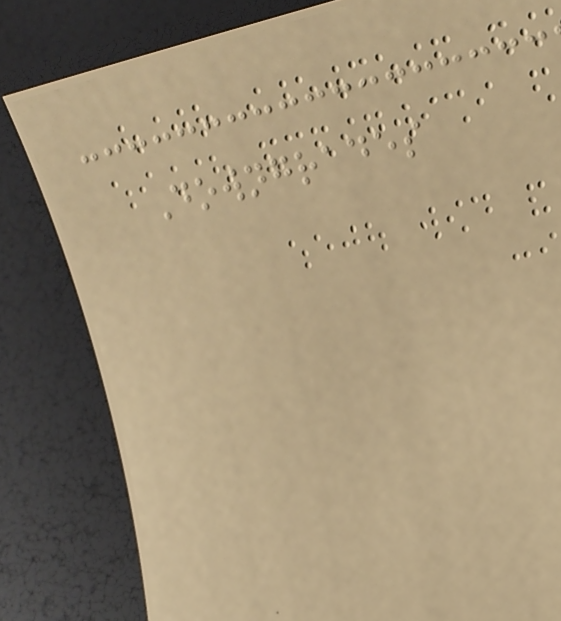Downgrades
